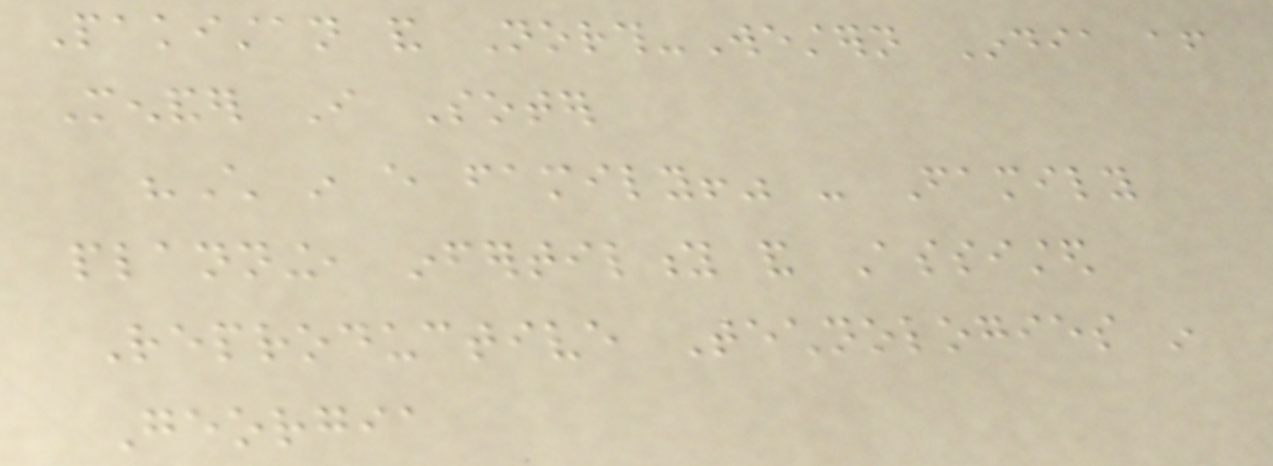Pakistan and North-Western India after
Menander I Soter
"Child in every family!" - Family
planning, infertility and Assisted
Reproductive Technologies in
Georgia
